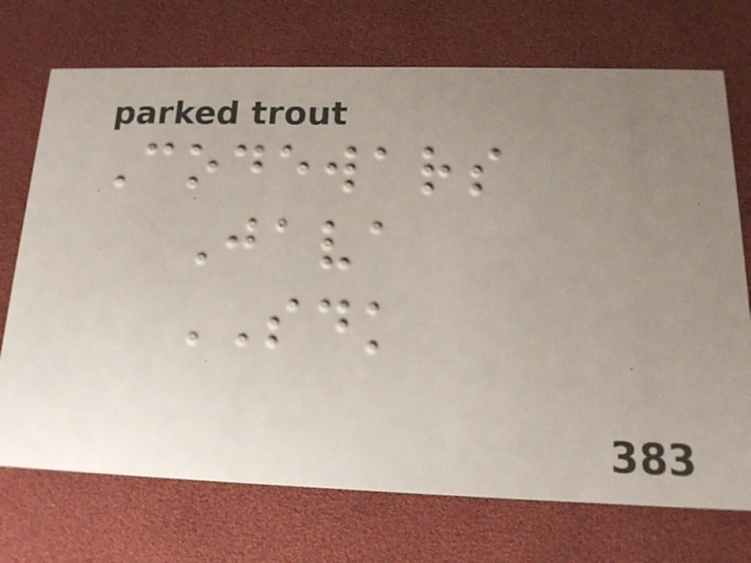Codewars
Java
SDK
